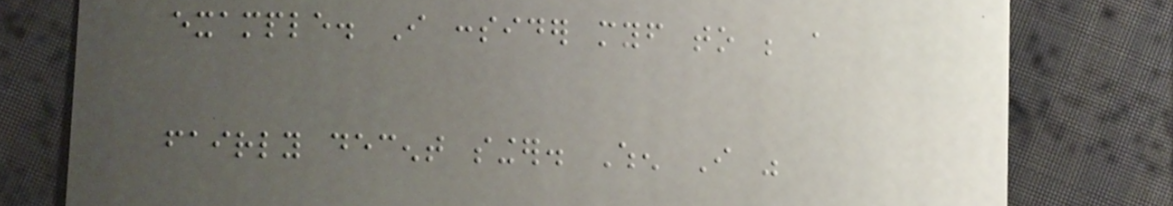example. I consider myself to be a
fairly decent singer. When I was
